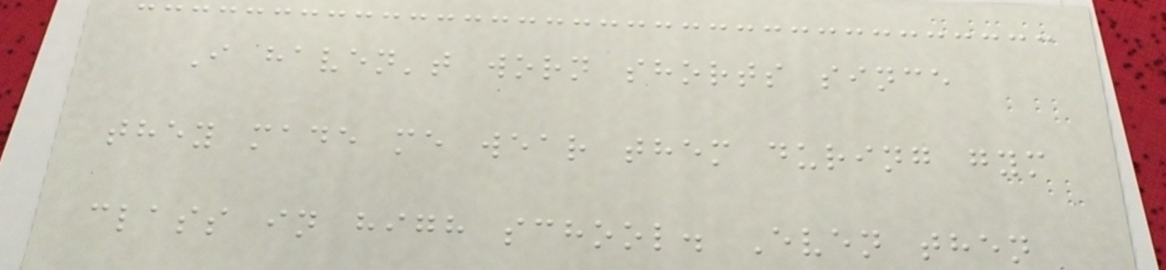I haven't worn shorts since
they made me wear them during gym
class in high school. Even then
